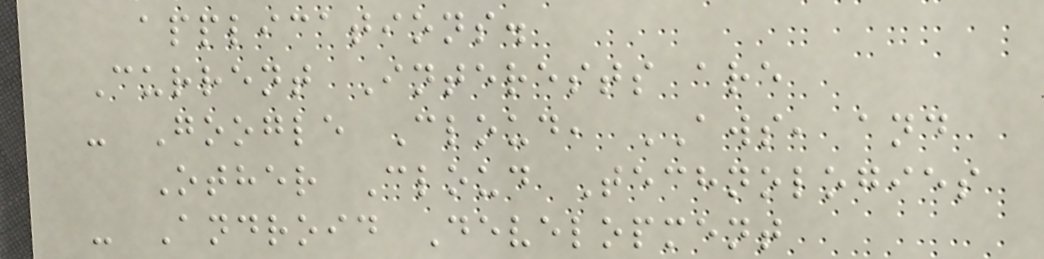applications.
Current Interests are
- Google Cloud, AWS, and
Other Cloud Technologies
- Android Development
